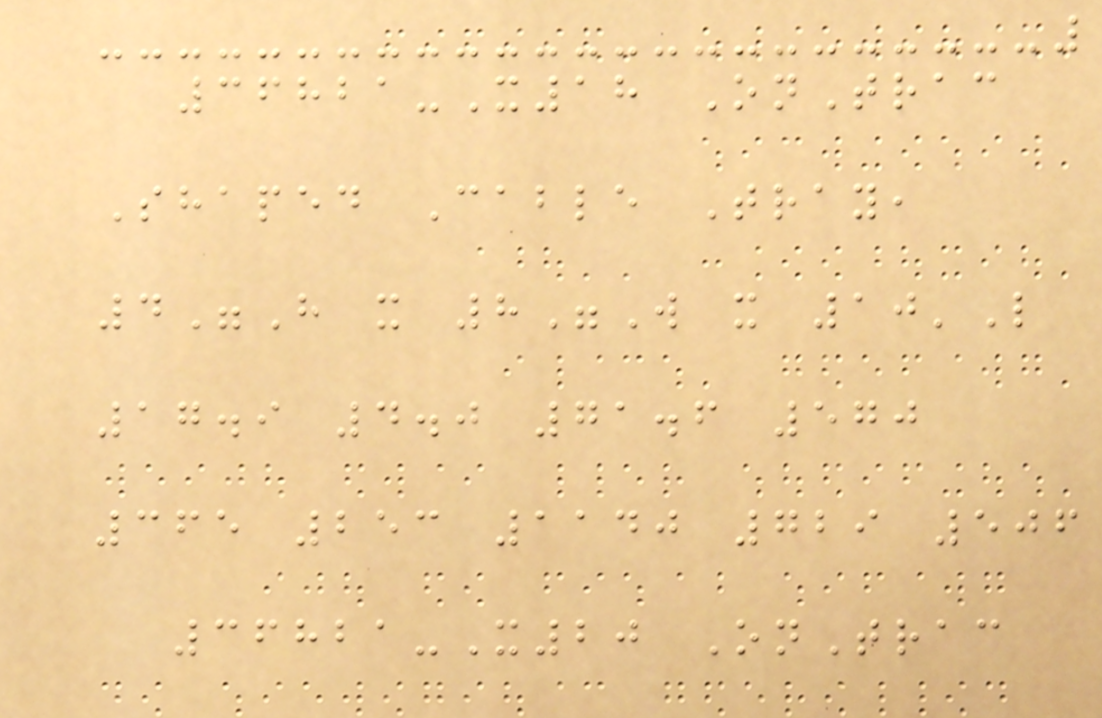36821-X18 OnTrac
Shaped Cable Tray,
4"H x 8"W x 10'L
17.9 4.0 71.6 570
365 253 1140 729 506
36821-X20 OnTrac
